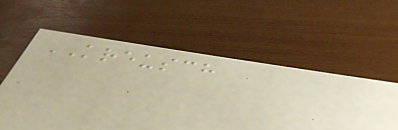KREUSCH
